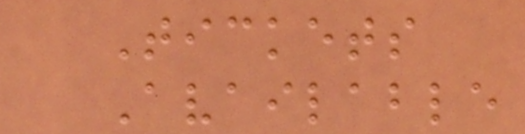Tickets
Available
